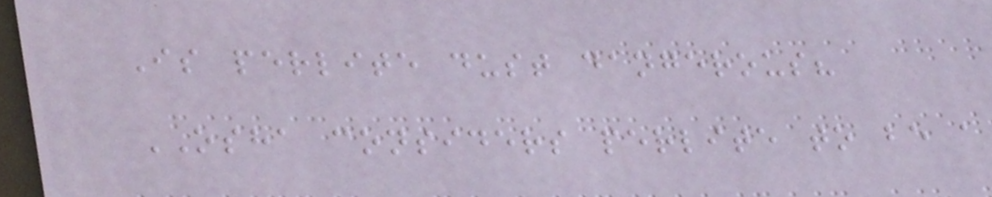Is perlite dust dangerous?
OSHA considers perlite to be a
